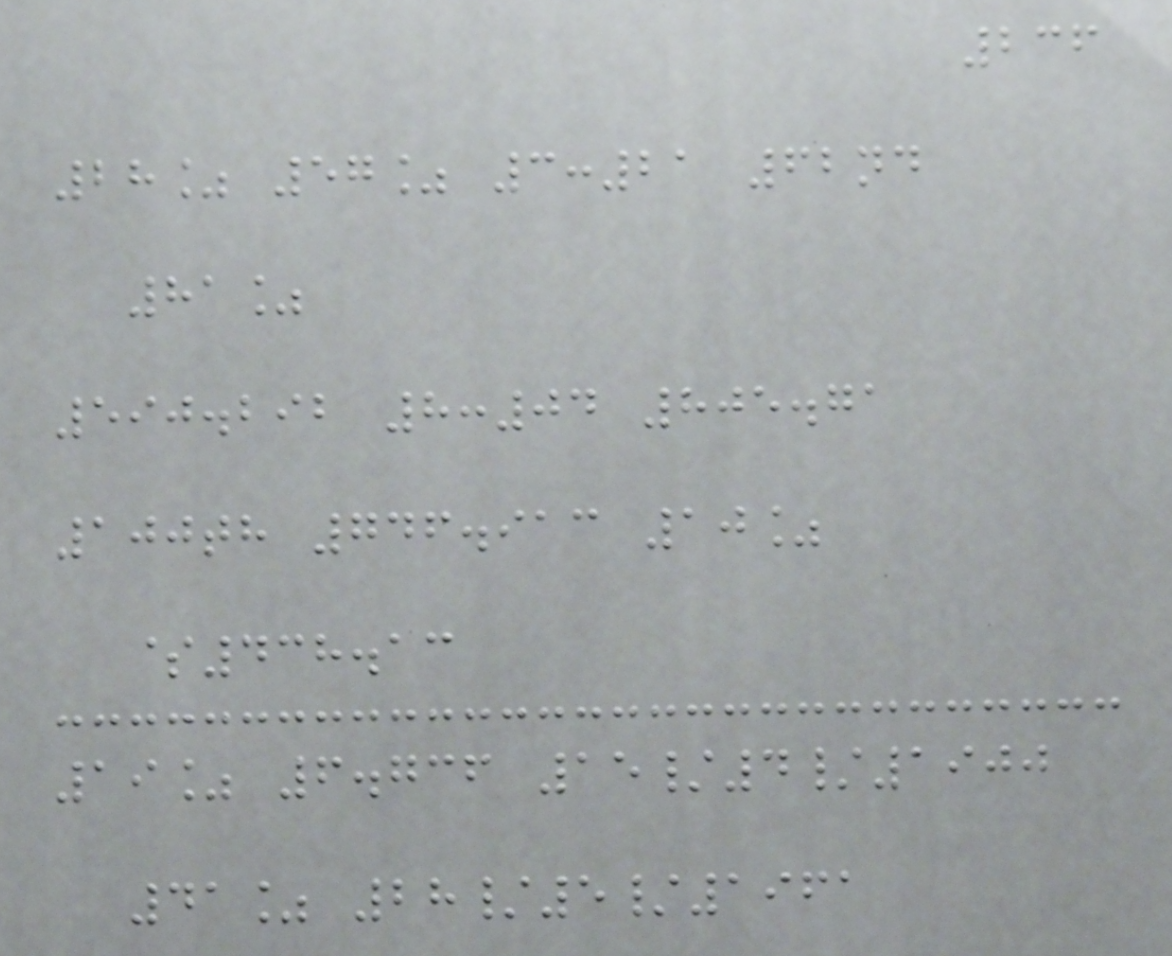236
28% 57% 3:21 62nd
81%
590.292 8:04 805.71
100th 746.913 10%
$438.13
19% 6.736 15/4/1900
41% 28/5/1961
